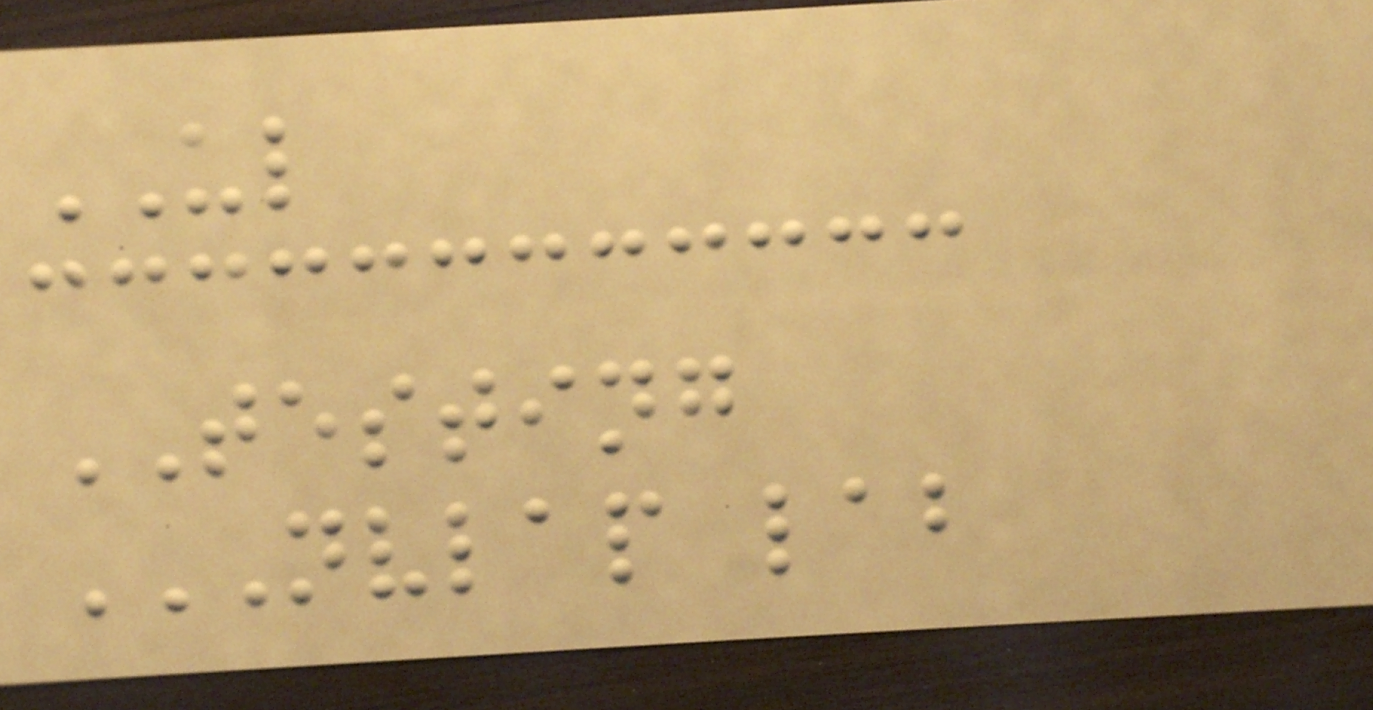UL
TESTING
NVLAP LAB
